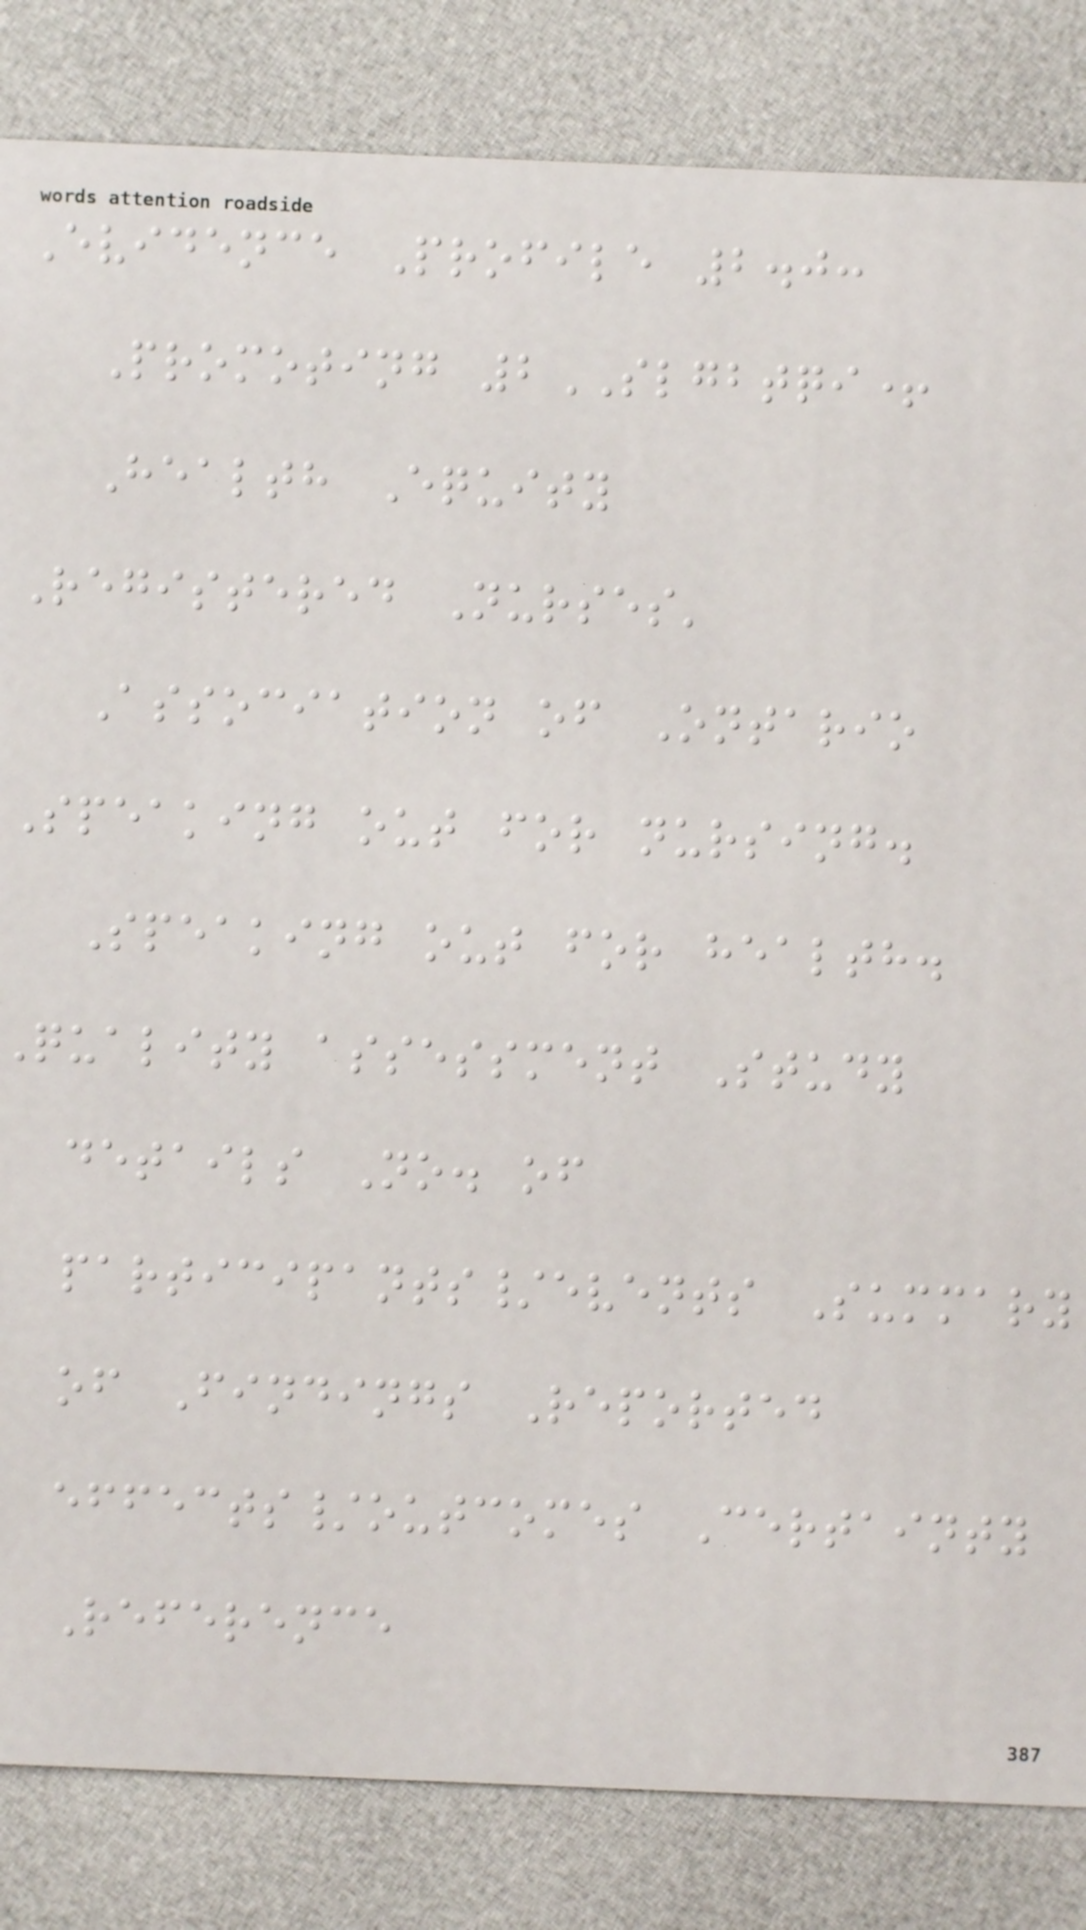Evidence Profile 2.0:
Promoting 2SLGBTQI+
Health Equity
Registered Nurses'
Association of Ontario
Speaking out for nursing.
Speaking out for health.
quality assessment Study
details No. of
participants/events Summary
of Findings Reported
effects/outcomes Certainty
Reference
